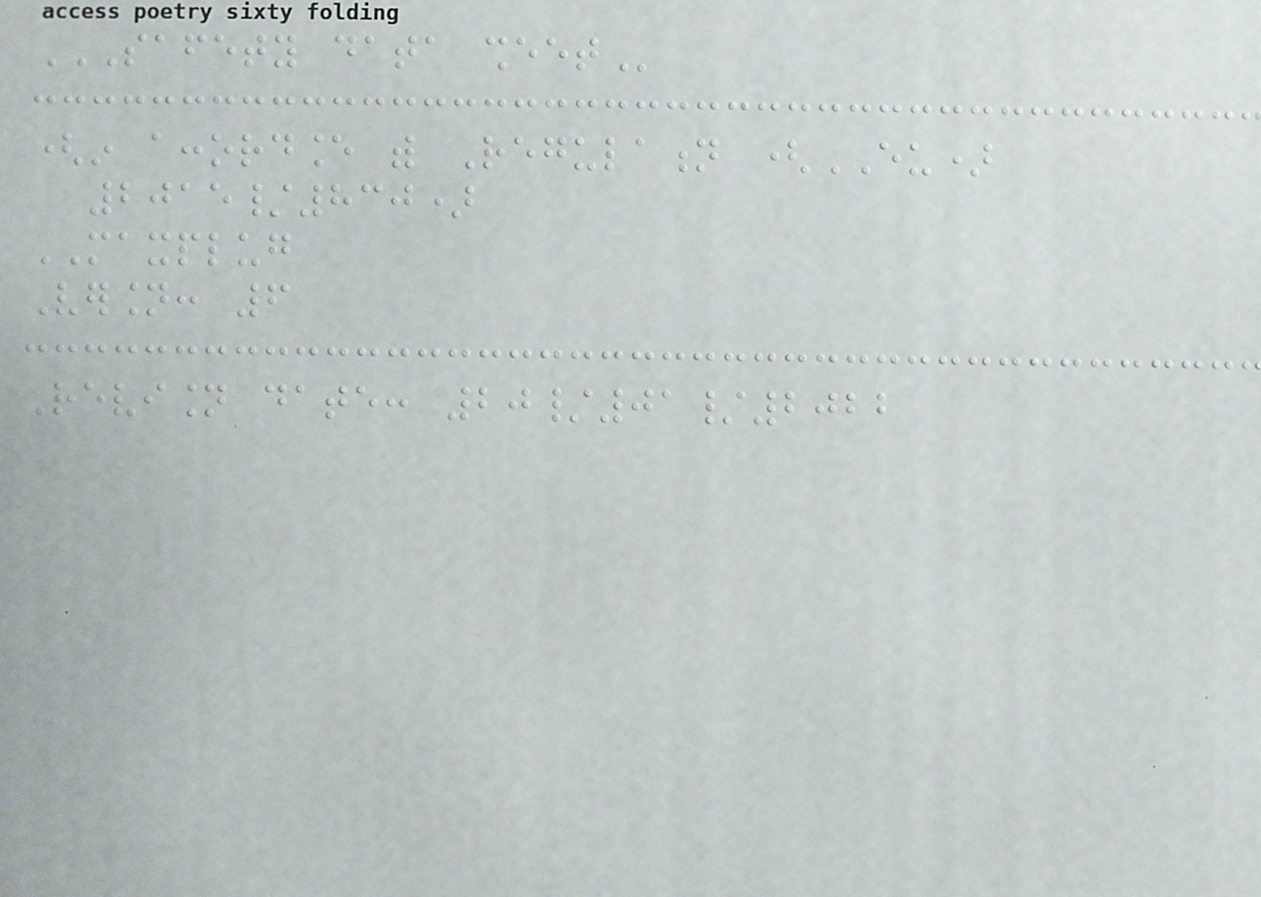SAFETY DATA SHEET
(in accordance with Regulation (EU)
2015/830)
MAXPLUG
Version: 6
Revision date: 20/01/2022
